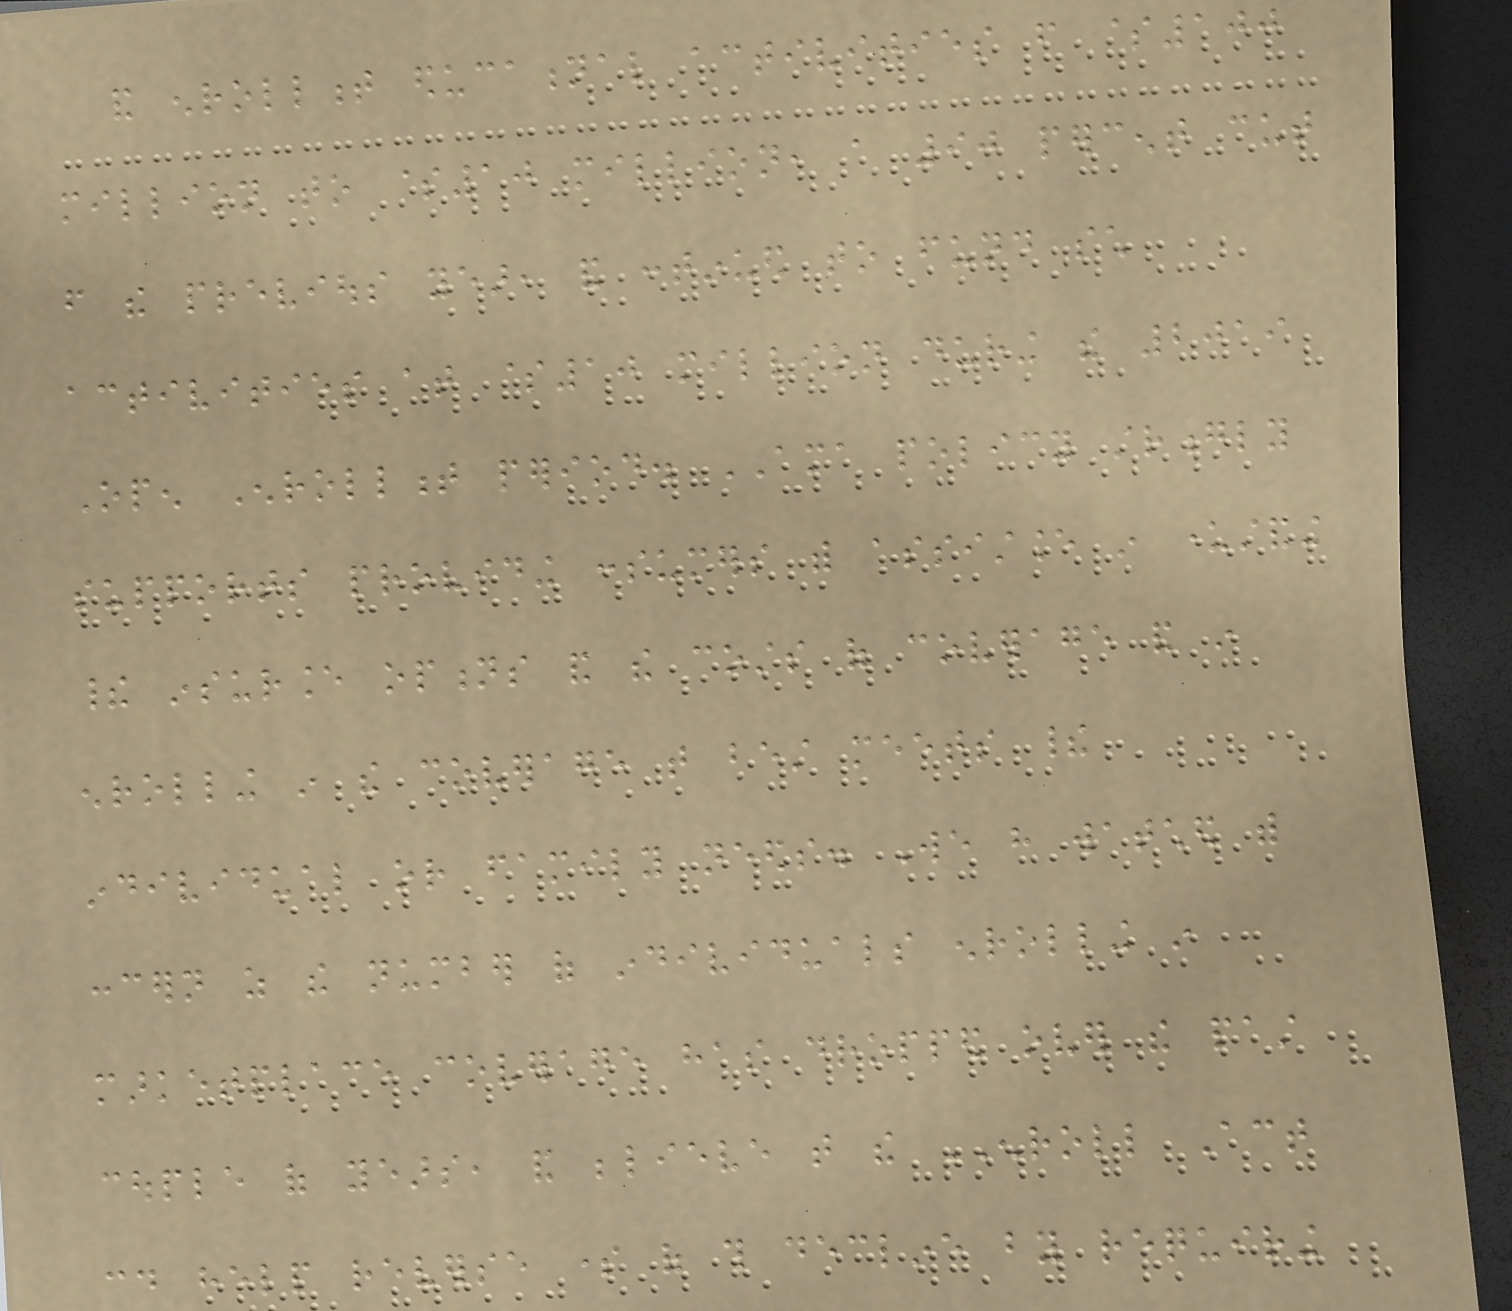and enrollment educational activities from $100
million to $10 million, a 90 percent cut
from the previous year, and continued to fund such
activities at $10 million during the 2019
Open Enrollment period. AMA policy strongly
supports providing consumers with assistance in understanding
their insurance options and the costs of coverage and in
enrolling in the coverage that best meets their
individual or family needs. We have watched with
concern as the number of individuals enrolling in
marketplace coverage has dropped over the past
couple of years, and believe that the ENROLL Act
could help reverse some of this decline by requiring
